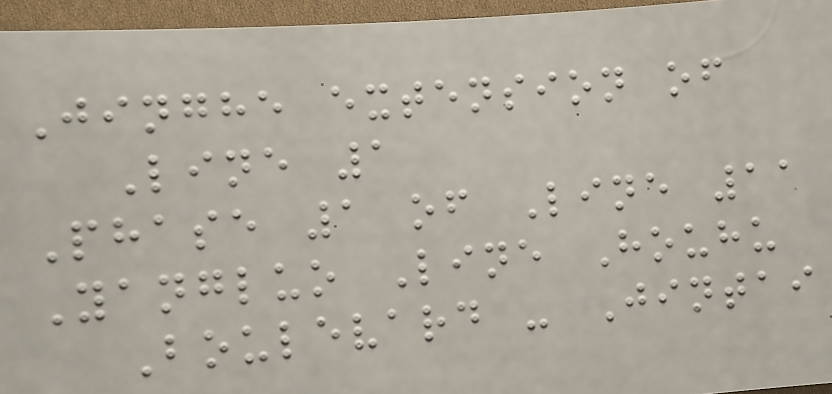Jinghe extension of
Line 1
Phase 1 of Line 11
Yangluo Line Houhu
Boulevard - Jintai
